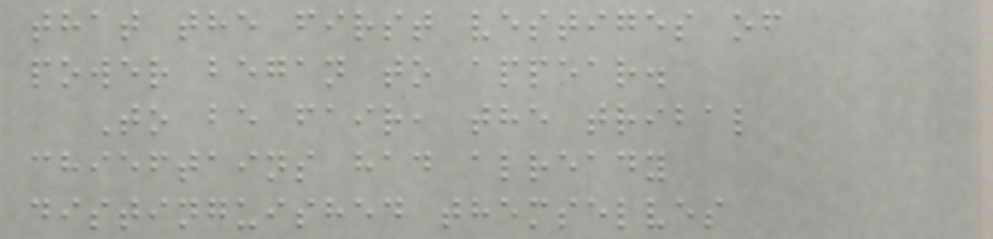that the first vestiges of
power began to appear.
To be fair, the tribal
chieftains had already
distinguished themselves
